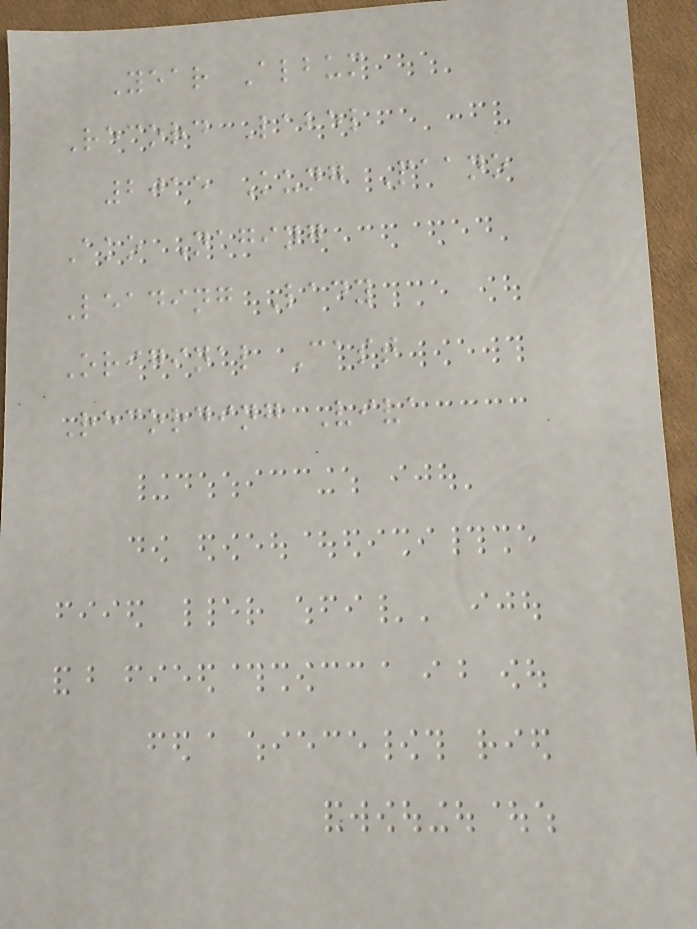Year Album
Record Label
2015 Kung Paano
Ako Naging
Leading Lady
Original Cast
Recording Viva
